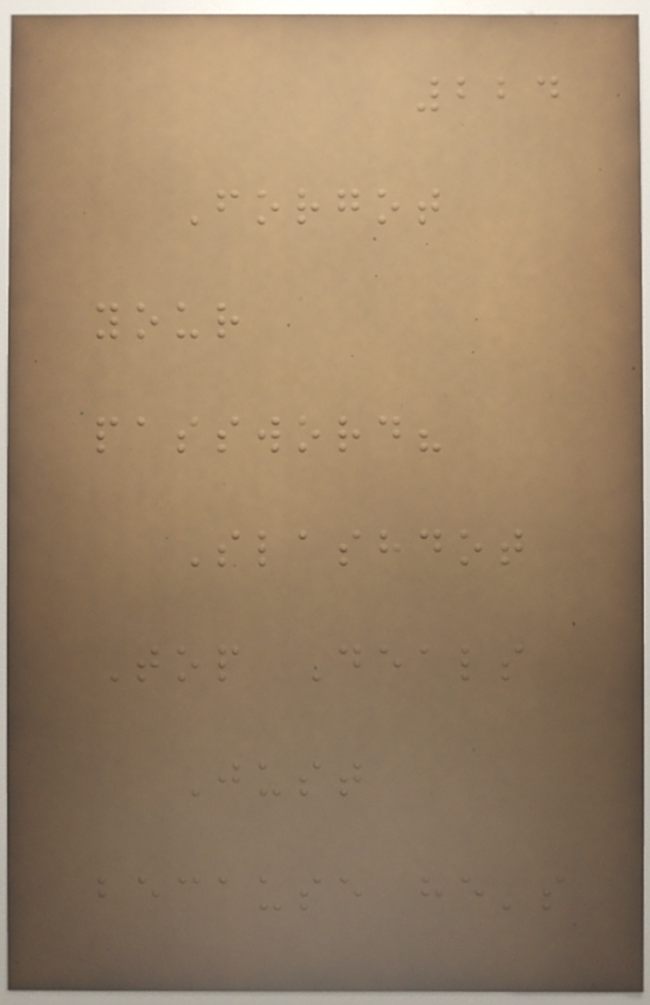224
Forgot
your
password?
Slashdot
Top Deals
Just
because he's
